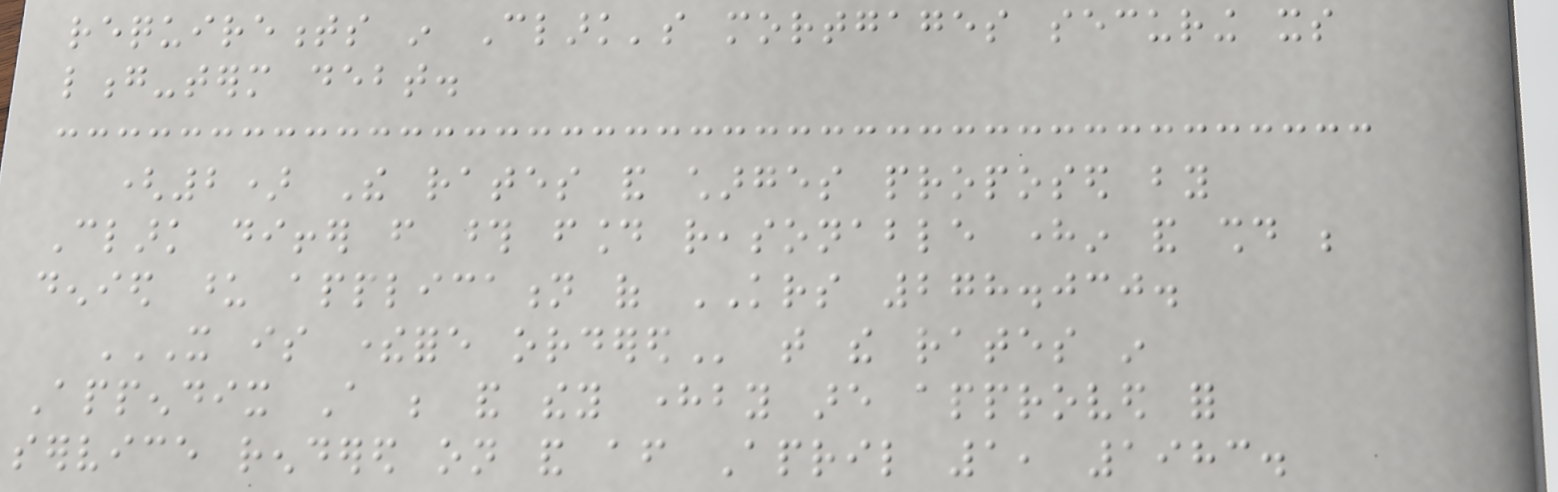requirements in Clark's mortgages securing its
long-term debt.
(2) The rates and charges proposed by
Clark differ from those found reasonable herein and should be
denied upon application of KRS 278.030.
IT IS THEREFORE ORDERED that the rates in
Appendix A be and they hereby are approved for
service rendered on and after April 1, 1983.
